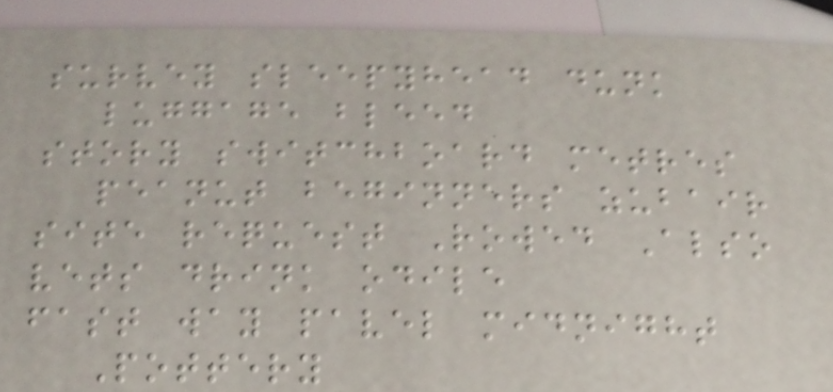survey sleepyhead dunk
luggage bleed
story switchboard metres
peanut beginners zubair
site request Rowed Also
vets drink odile
fast way pavel midnight
Pottery
